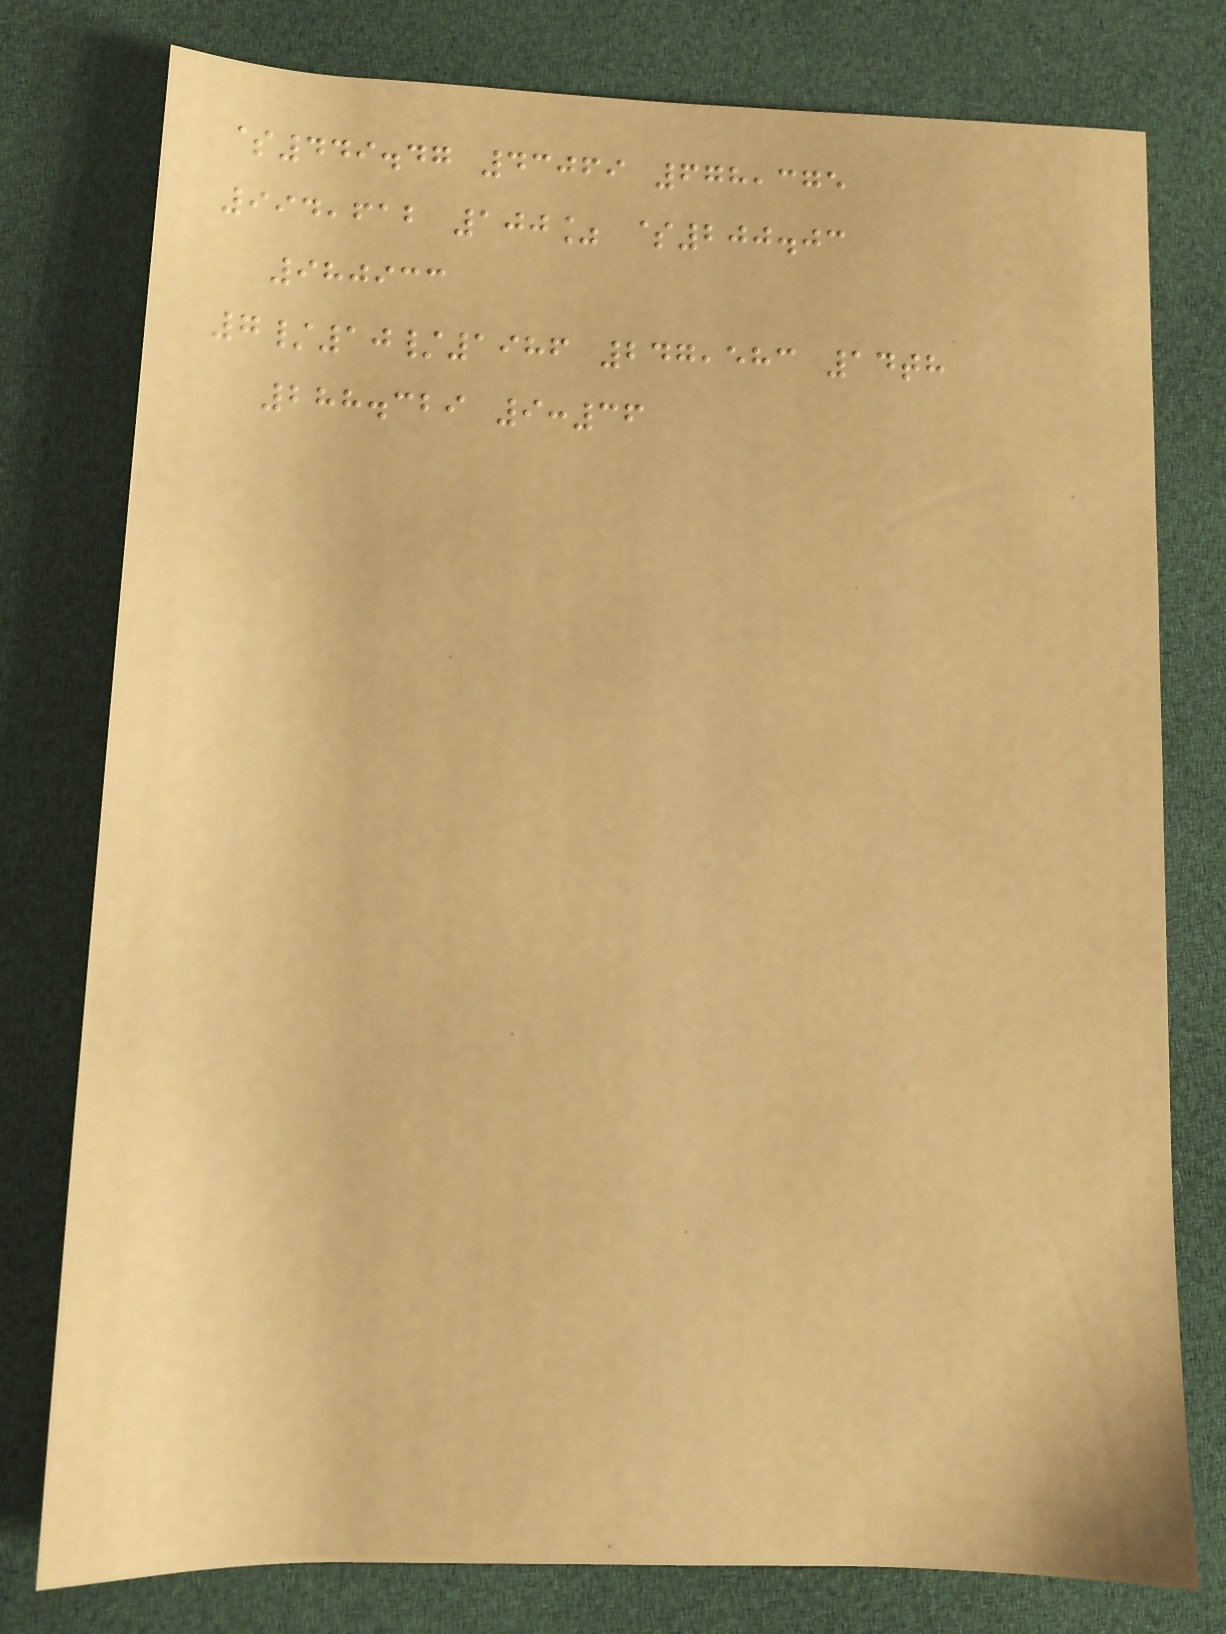$449.47 43069 678,375
994,612 100% $200.03
980933
7/10/1986 247,583 14th
288.329 9:36
